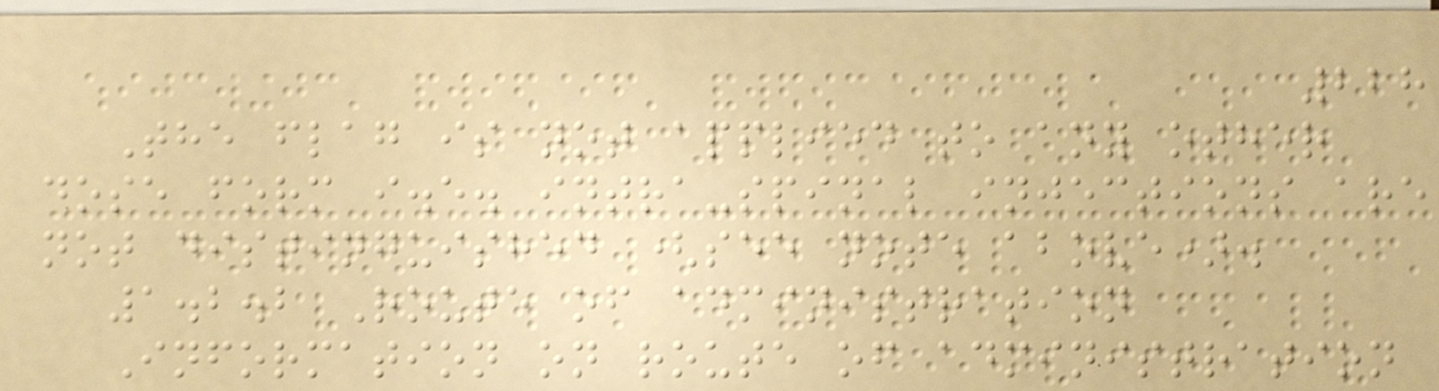228
The flag is not applied to any other
dose form i.e. intra-spinal injections are
not distinguished (see note above).
1.2.2 Route of administration
Information on route of administration
